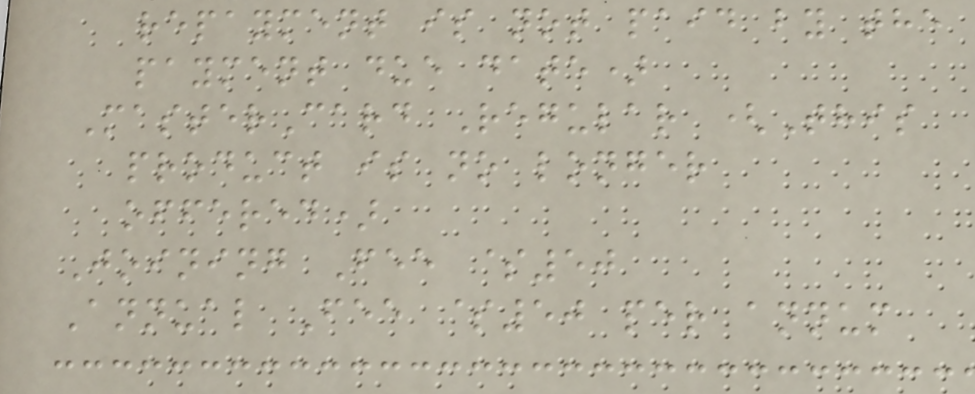repayment is not paid by the
payment due date)
MasterCard Regular (This
product is no longer
offered)
Joining Fee $50
Annual Fee $50 per annum
